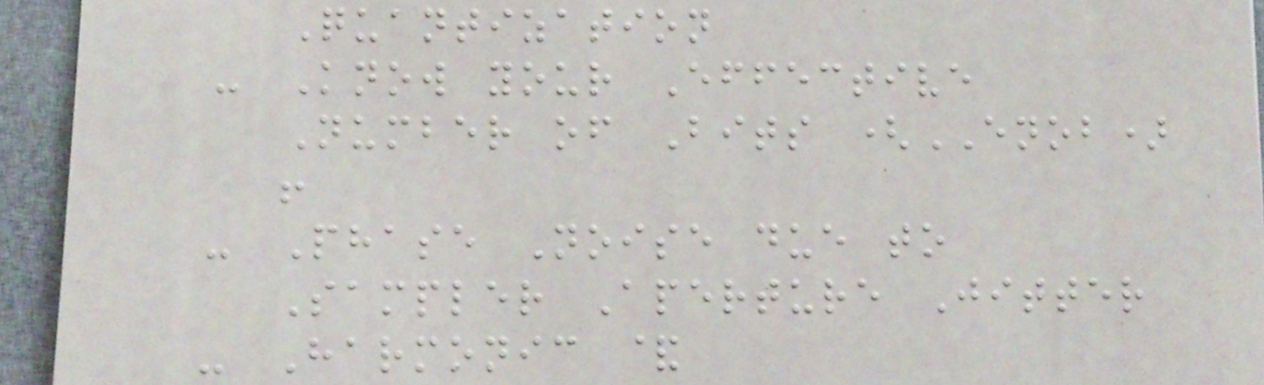Quantization
- Know your Effective
Number of Bits (ENOB)
!
- Phase Noise due to
Sampler Aperture Jitter
- Harmonic &
